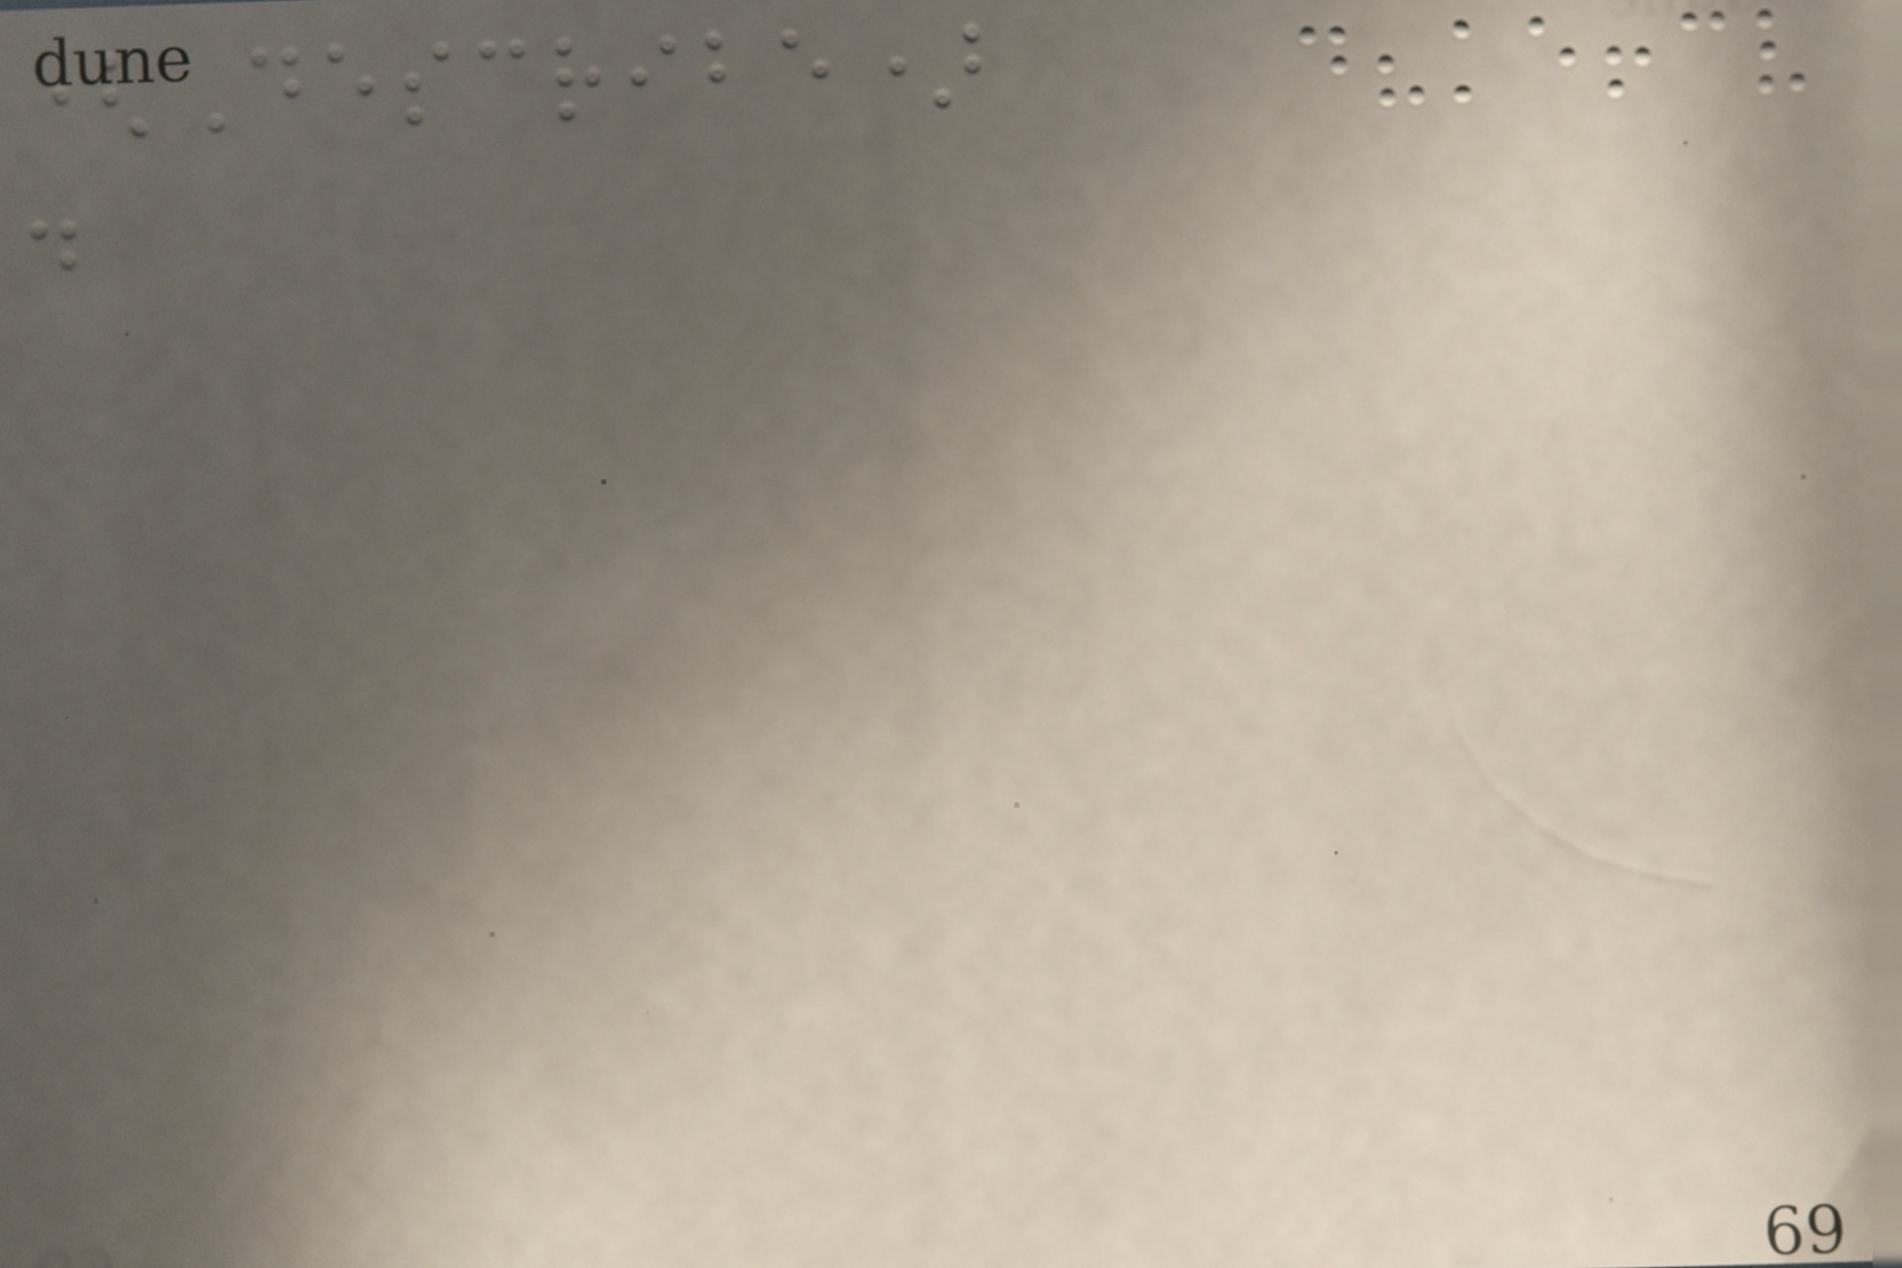(Describe)
.
